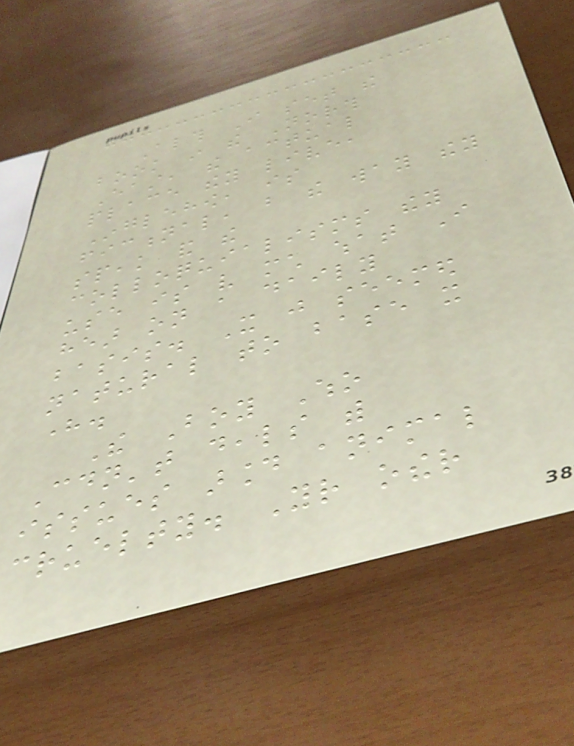Although I set the
book in the North
East, the actual
place they live,
Inglehow, is
fictional, but the way they
speak and the
colloquialisms they
use is very much what I
hear on a daily
basis. It just seemed
natural to base it
here.
The Boy Who
Couldn't deals with
issues around animal
cruelty. Your other
